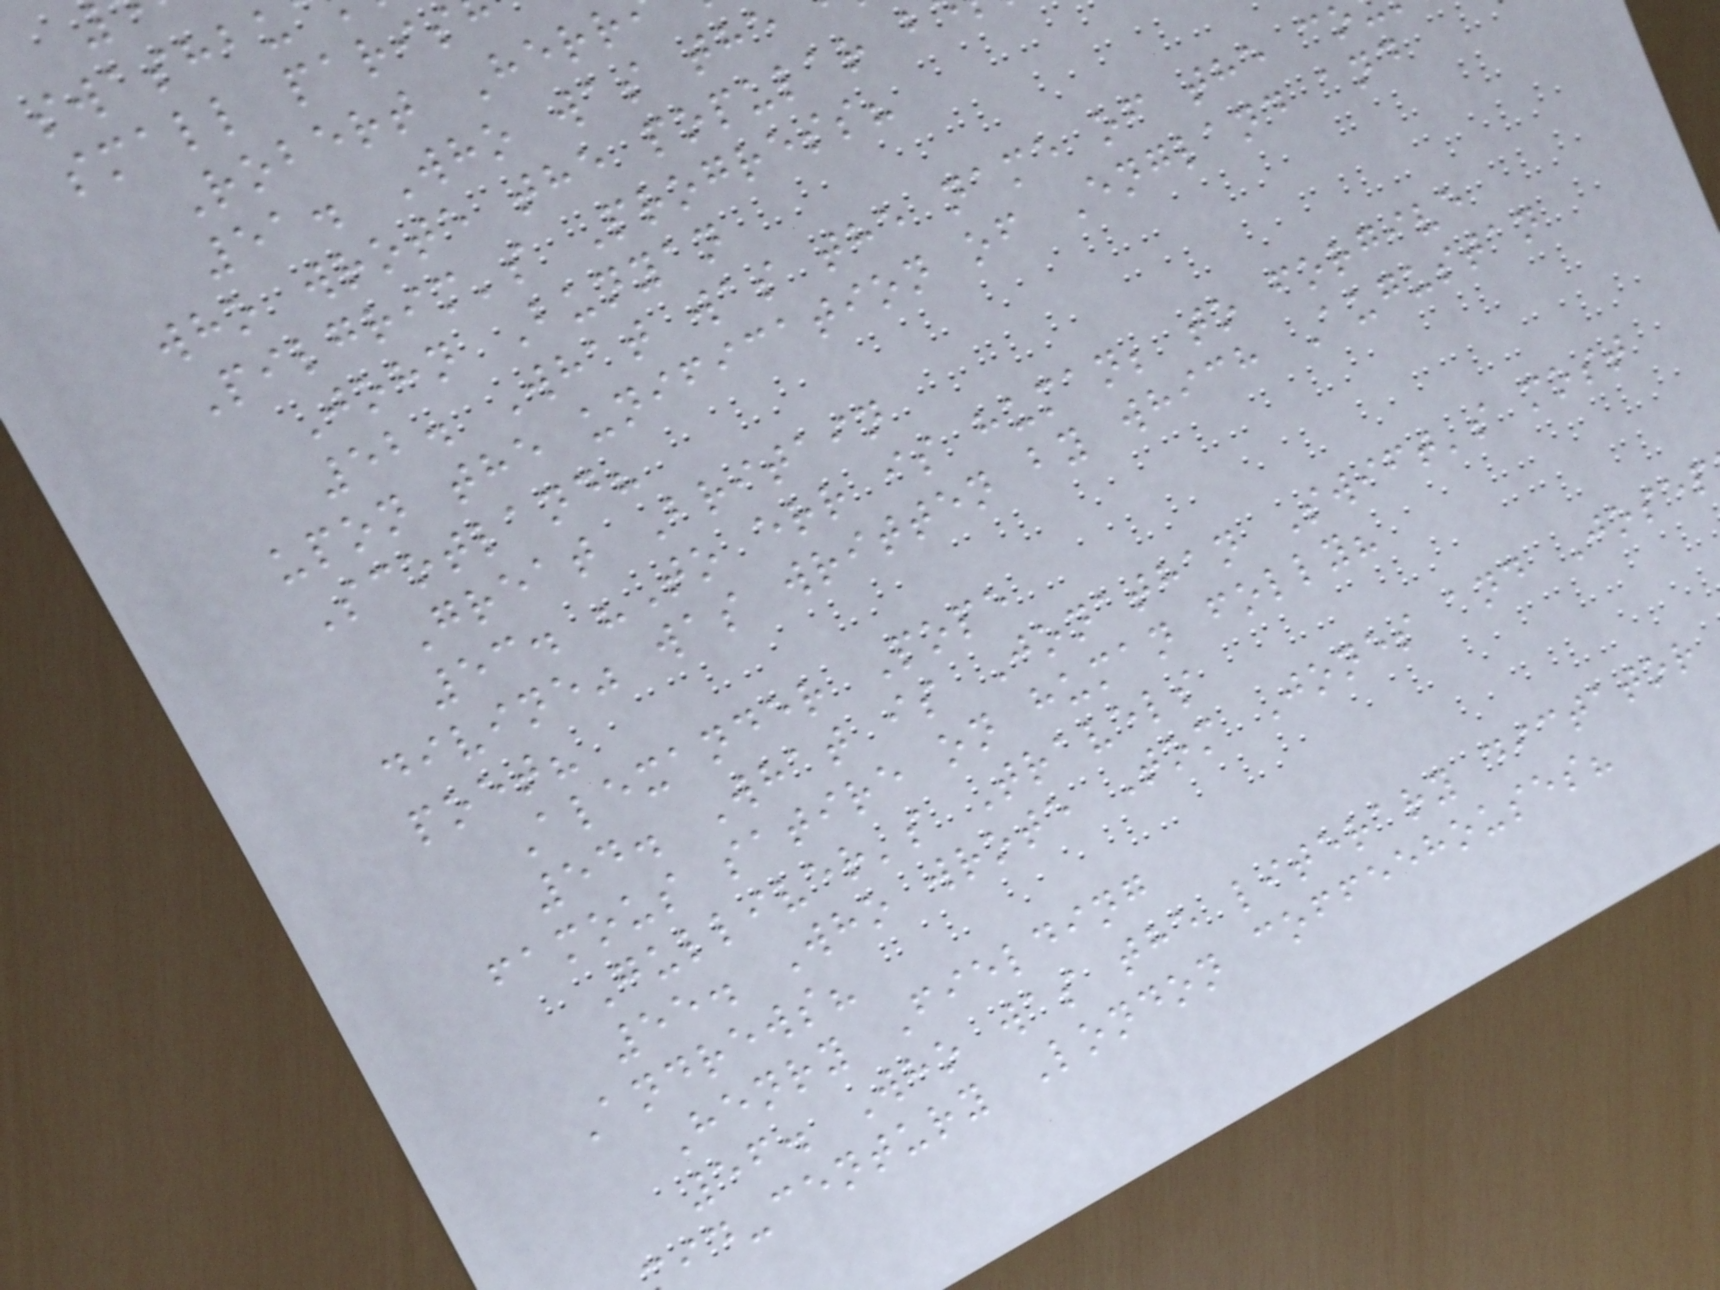small paris
Robert Herr
51. Who was the
who wrote the popular b
Pilgrim's Progress?
John Bunyan
52. What was the name of the co
upon the unification of England and
Scotland?
Great Britain
53. "To err is human; to forgive
divine" was written by which Augustan
poet?
Alexander Pope
54. What is Jonathan Swift's most
famous satire on human folly?
Gulliver's Travels
55. Who wrote Tom Jones and Josep
Andrews?
Henry Fielding
56. Who was the literary dictator
id-century London coffeehouses?
